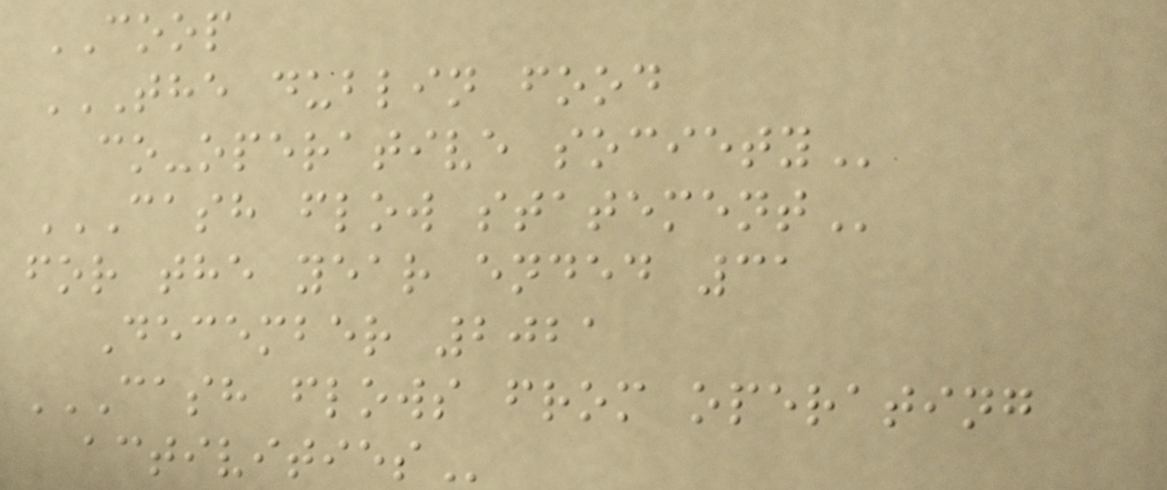COOP
THE DUBLIN FOOD
CO-OPERATIVE SOCIETY
CASH FLOW STATEMENT
for the year ended 31
December 2021
CASH FLOWS FROM OPERATING
ACTIVITIES
